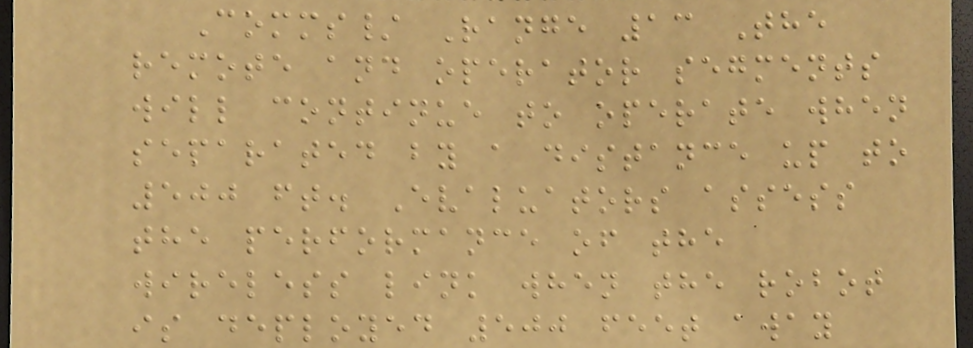Comms/ Range 13 The
remote and operator segments
will continue to operate when
separated by a distance up to
500 ft. Evaluators assess
the performance of the
wireless link when the robot
is deployed 500 feet away
